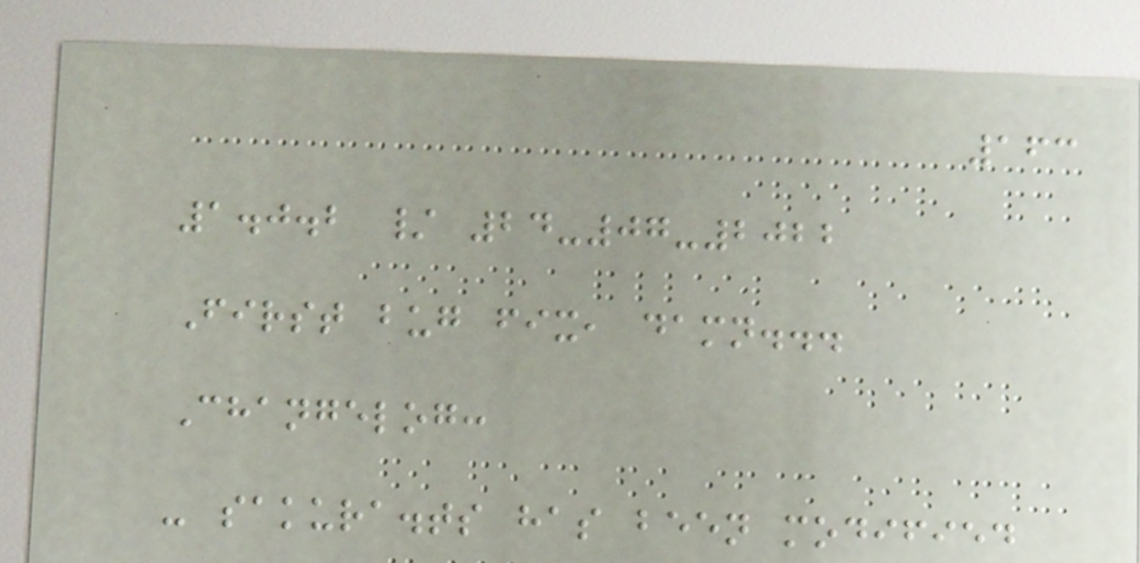163
1.0.2 / 24-07-2022
First bug fix, damn...
Changelog:
- sakura.ts has been modified
